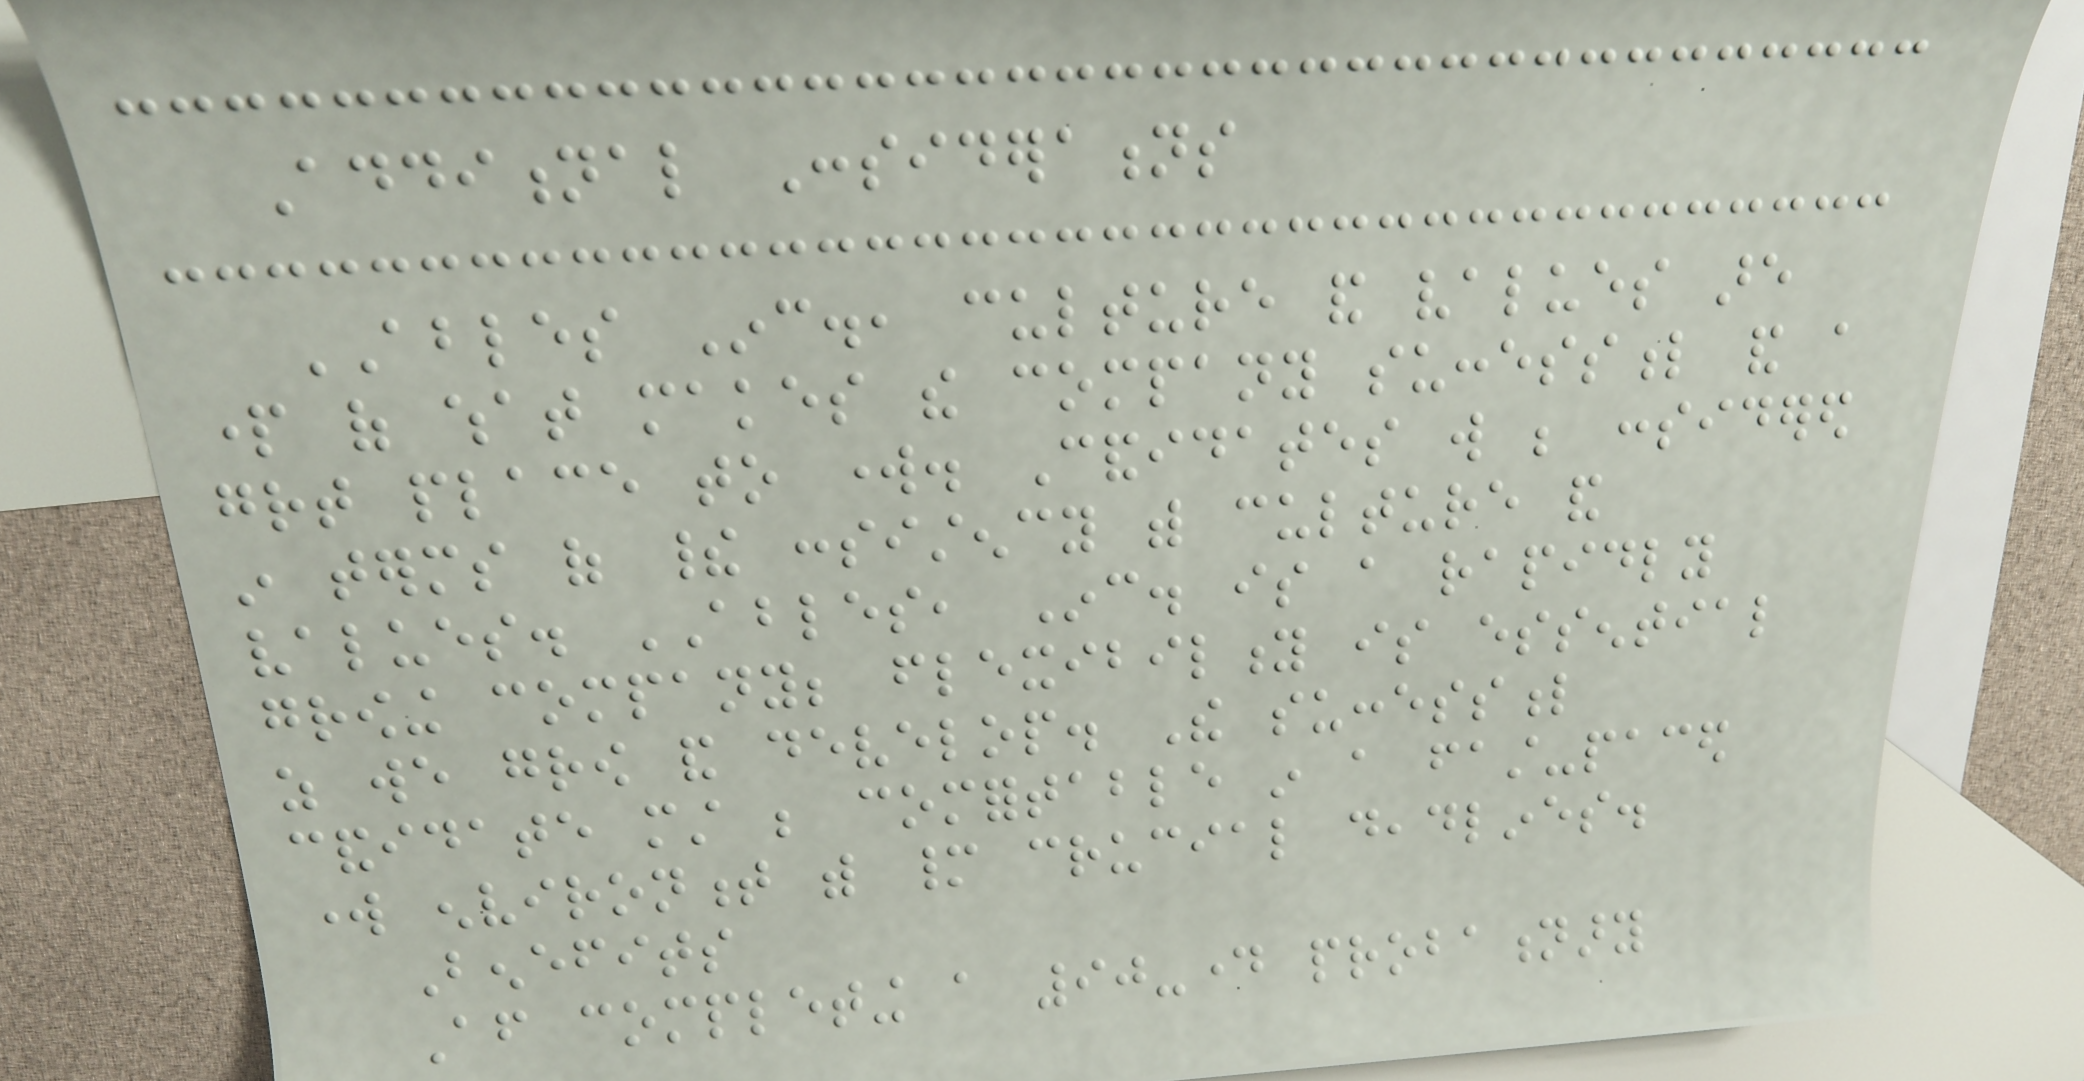Additional Considerations
ABLES Inc., culture and values are
part of what makes the company successful and a
great place to work. Candidates will be considered
in terms of their consistency with culture and
values. ABLES, Inc. is a rapidly
growing company; flexibility is essential
as we grow and develop. The successful
candidate must be comfortable in a fast-paced
work environment with many crucial deadlines.
Benefits
After completing a 90-day probationary
